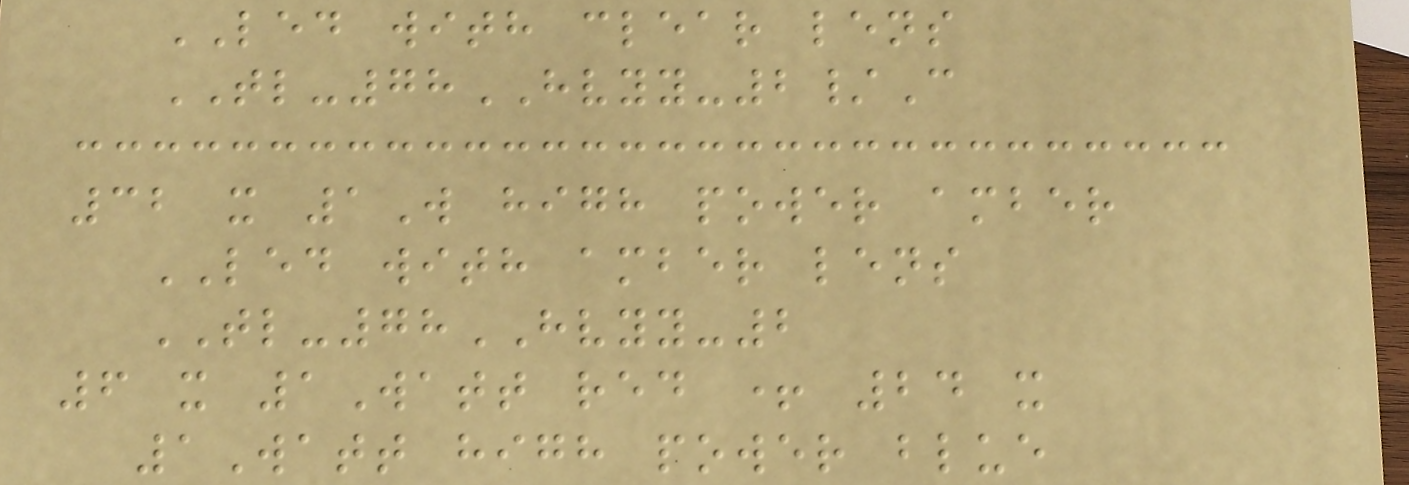LED with clear lens
TL-78HVYY-2/C
32 x 1W high power amber
LED with amber lens
TL-78HVYY-2
6 x 1Watt red + 24 x
1Watt high power blue
